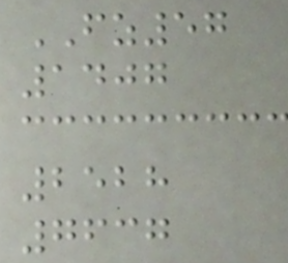FZ57
1407
2528
7637
